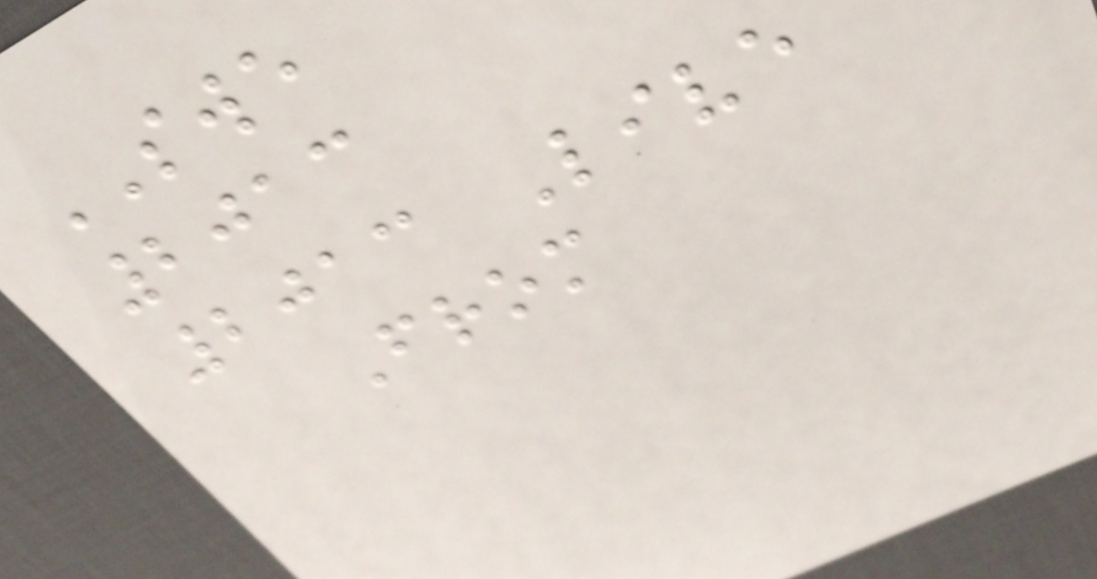SWE
2013
2013 Live
From
